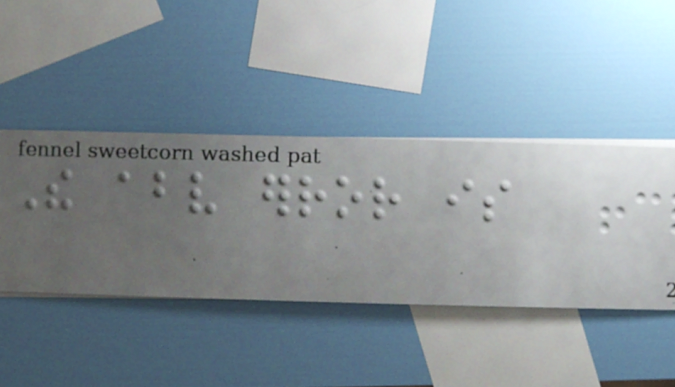The above error is
